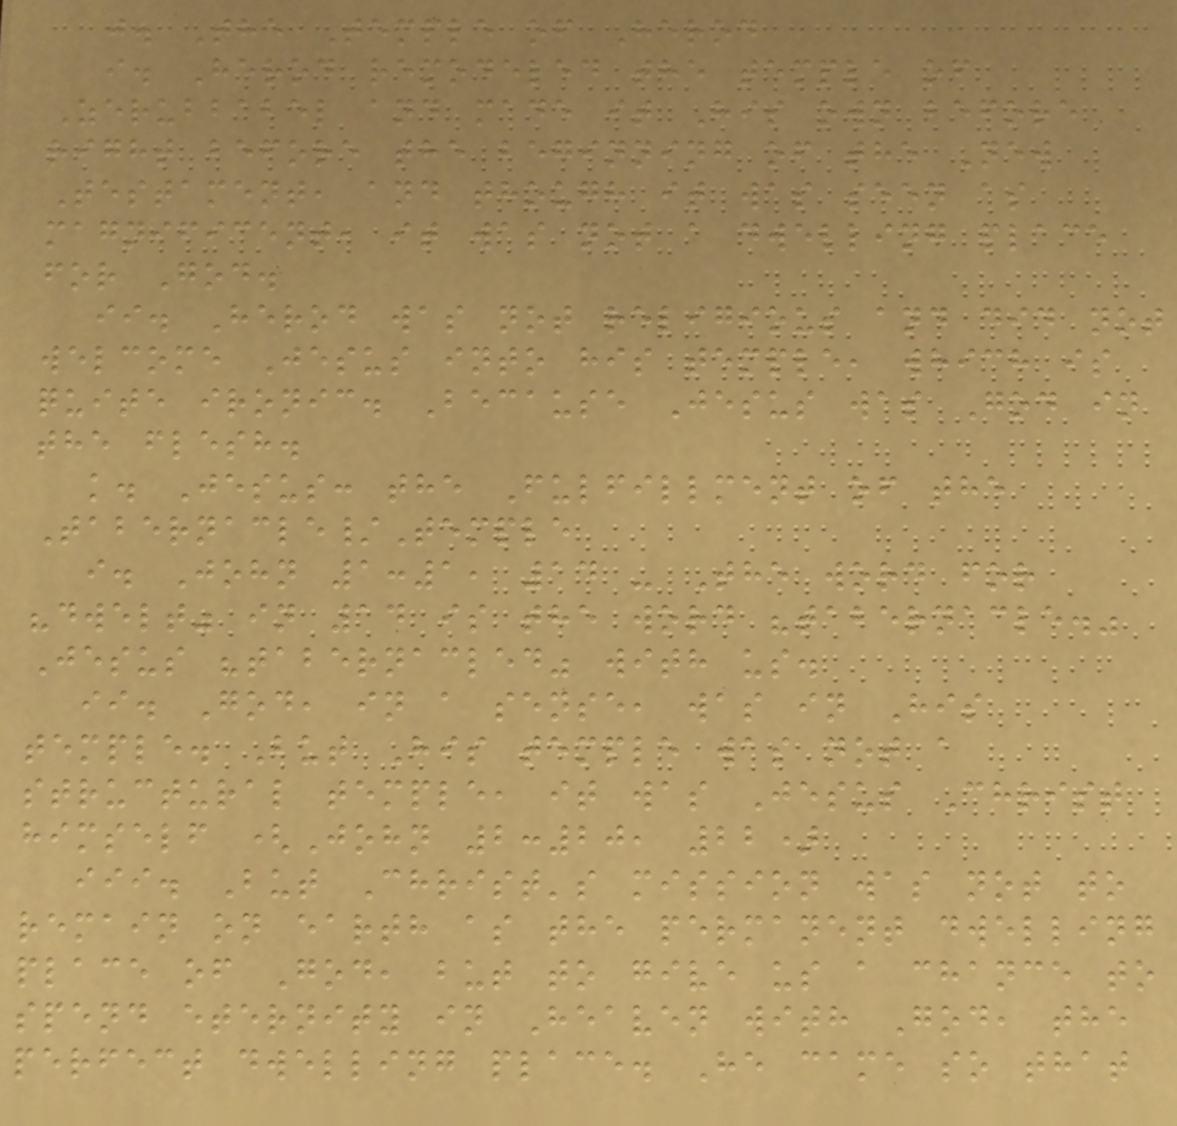j. The Temple of Herod
i. Herod remodeled the temple of
Zerubbabel and made it His own before
right before the beginning of the New
Testament, and though it was seen as
magnificent, it was not a dwelling place
for God.
ii. Herod was not religious and did not
welcome Jesus into his temple, which is
quite ironic. Because Jesus was God in
the flesh.
k. Jesus: the Fulfillment of the
Tabernacle/Temple
i. John 1:1, 14 - The word for
"dwelt" in 14 is the word "tabernacle."
Jesus "tabernacled" with us.
ii. God, in a sense, was in His
temple. But His temple was not a
structural temple, it was Jesus Christ
himself (John 2:20, 22)
iii. But Christ's mission was not to
remain on earth as the permanent dwelling
place of God, but to give us a chance to
spend eternity in Heaven with God, the
perfect dwelling place. He came so that
